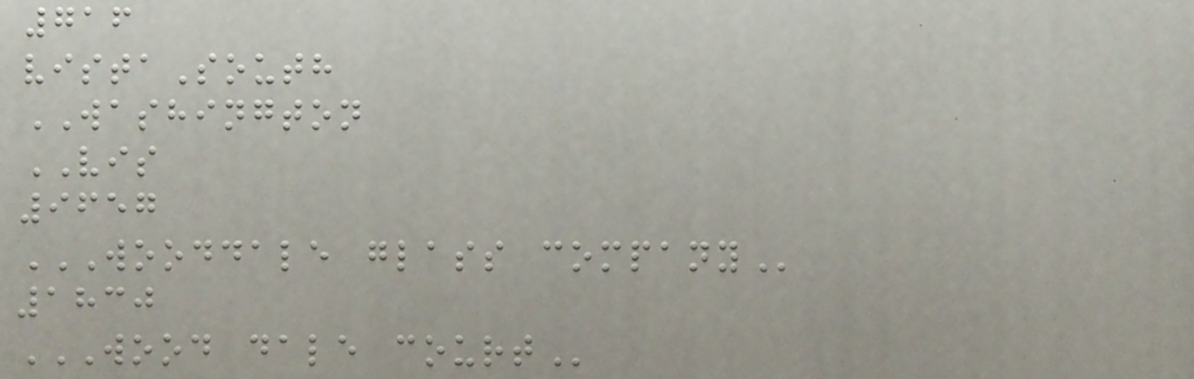716
vistaSouth
WASHINGTON
VIS
9657
WOODDALE GLASS COMPANY
1830
WOOD DALE COURT
